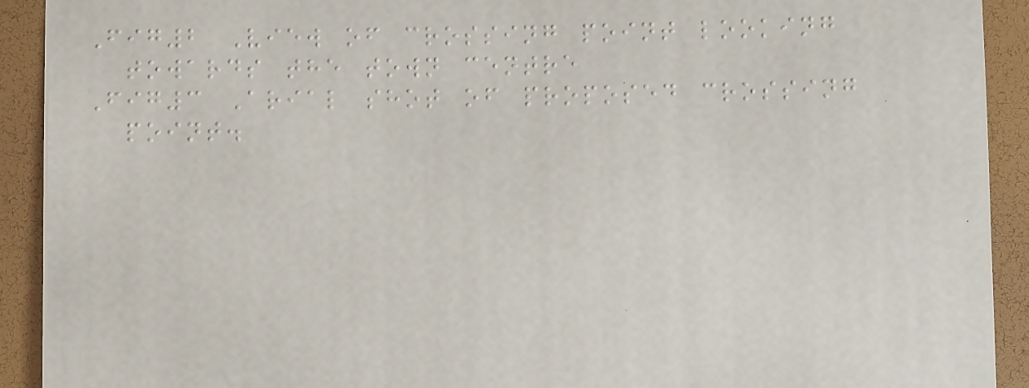Fig2 View of crossing point looking
towards the town centre
Fig3 Arial shot of proposed crossing
point.
